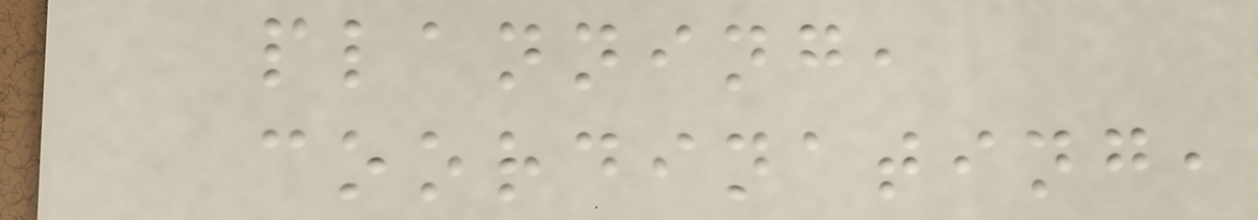planning,
coordinating,
